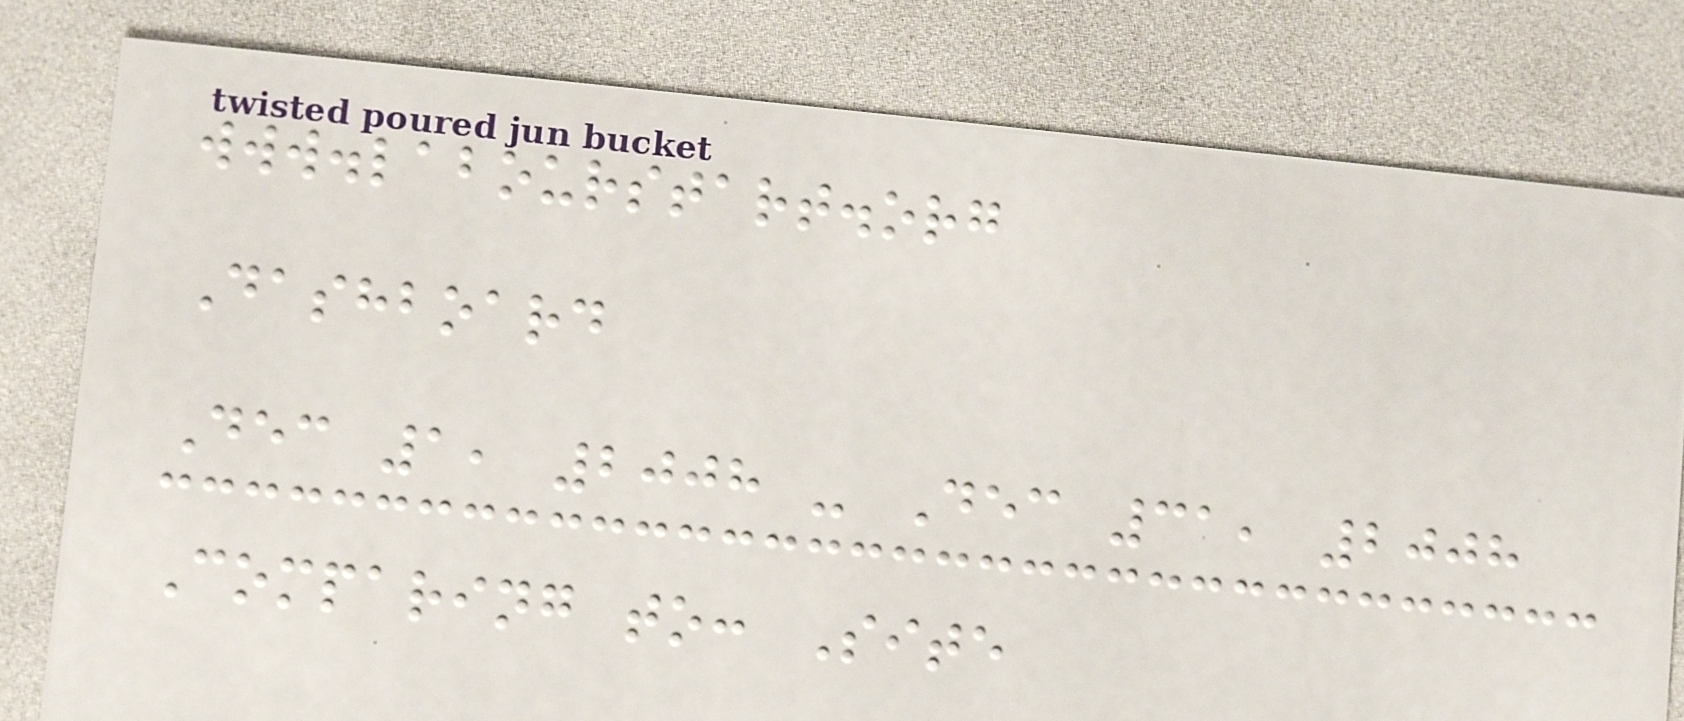www.labourstart.org
Dashboard
Dec 1, 2008 - Dec 31, 2008
Comparing to: Site
